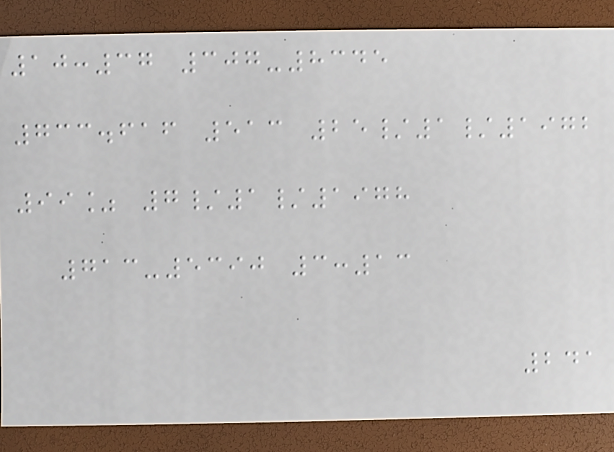10:37 307-8345
733.616 513 25/1/1972
99% 7/1/1978
713-5390 3:13
241
